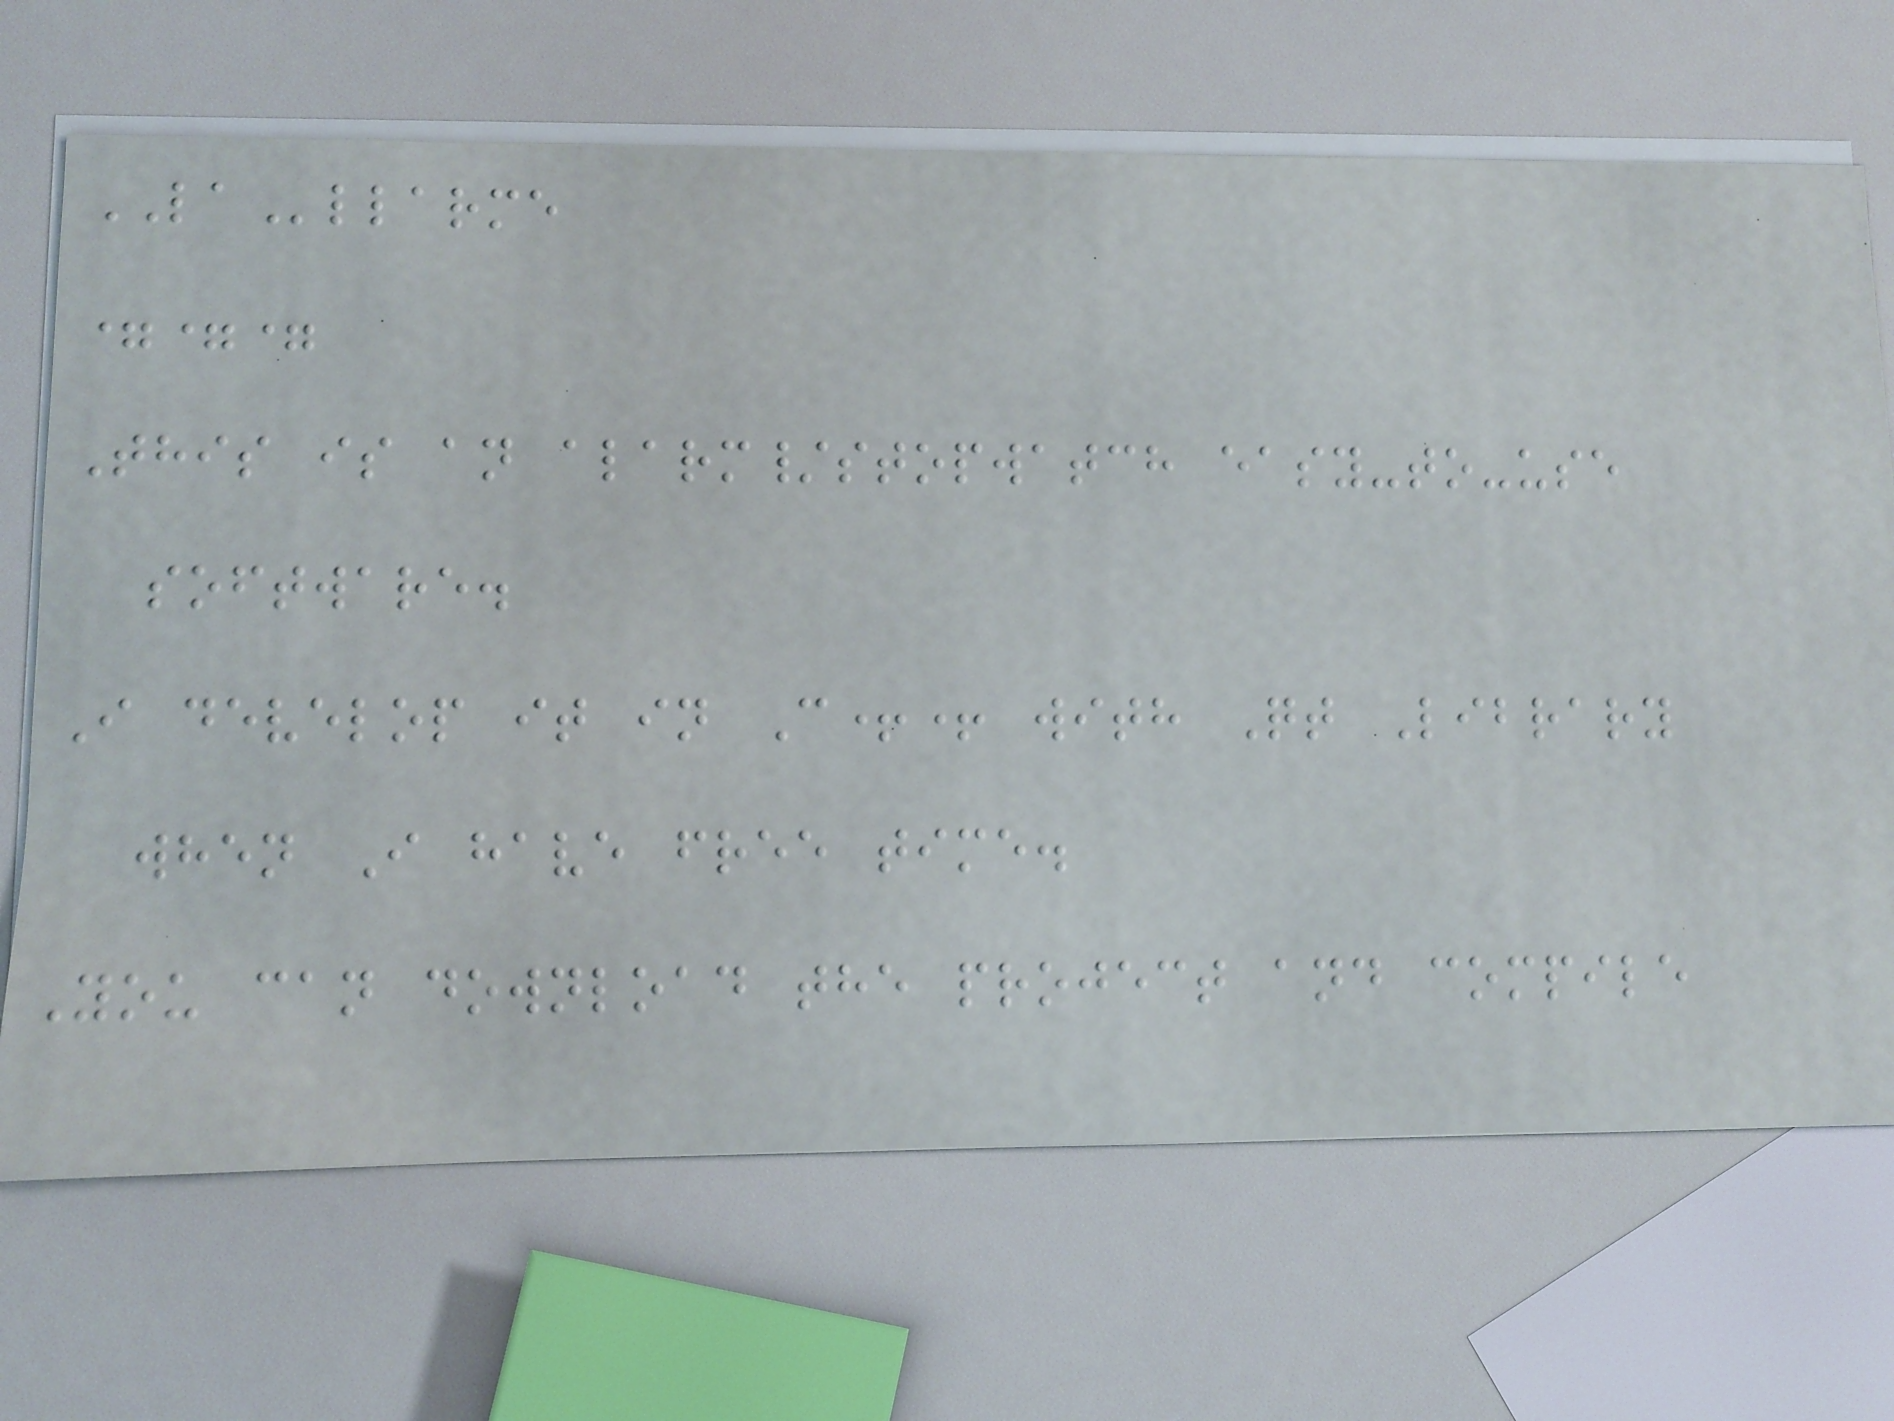LAllarme
===
This is an alarm/stopwatch easy-to-use
software.
I develop it in C++ with Qt Library
when I have free time.
You can download the project and compile
